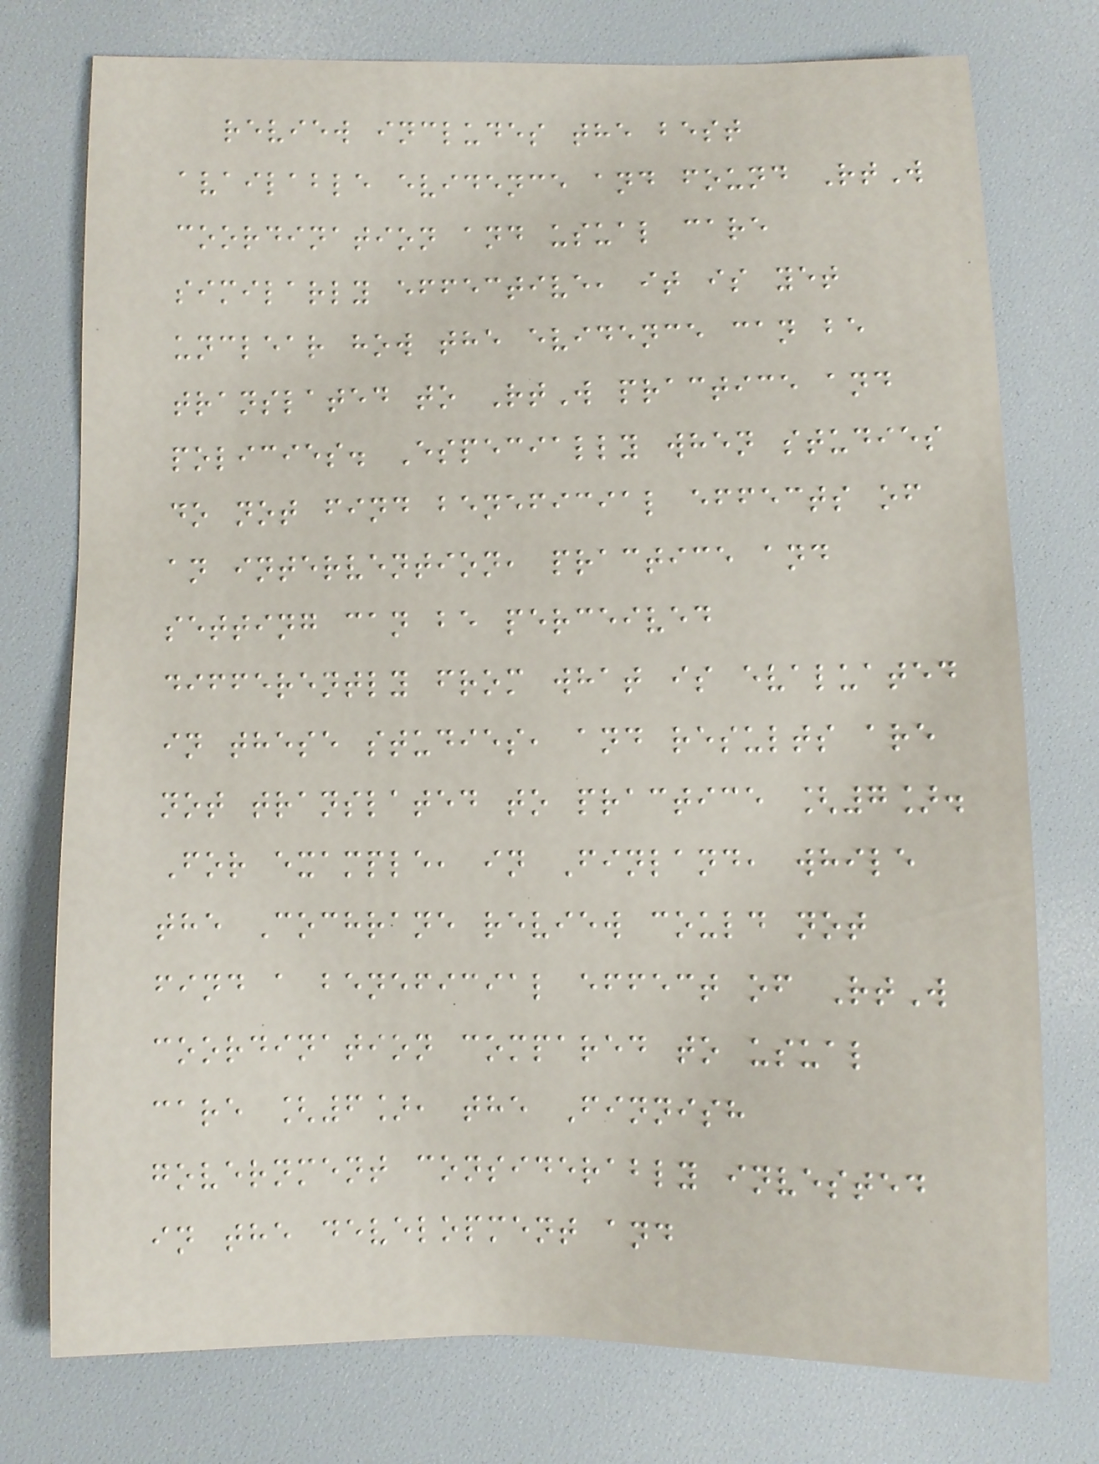review includes the best
available evidence and found RtW
coordination and usual care
similarly effective, it is yet
unclear how the evidence can be
translated to RtW practice and
policies. Especially when studies
do not find beneficial effects of
an intervention, practice and
setting can be perceived
differently from what is evaluated
in these studies, and results are
not translated to practice [7].
For example, in Finland, while
the Cochrane review could not
find a beneficial effect of RtW
coordination compared to usual
care [6], the Finnish
government considerably invested
in the development and
